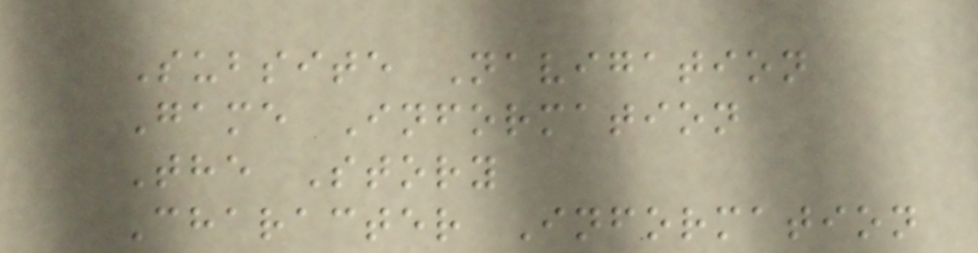Subsite Navigation
Game Information
The Story
Character Information
